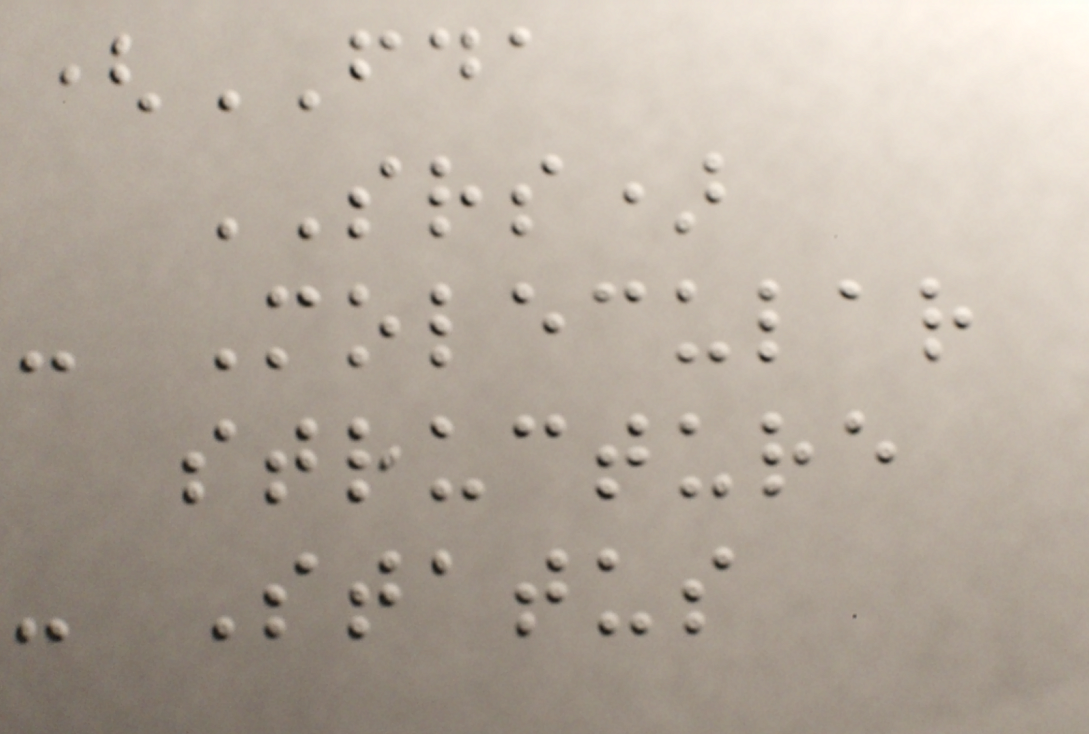(FDA
SRS)
- Molecular
structure
- Status
